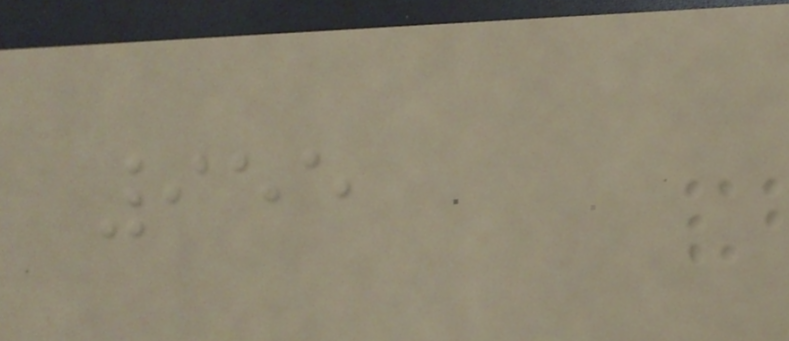955
